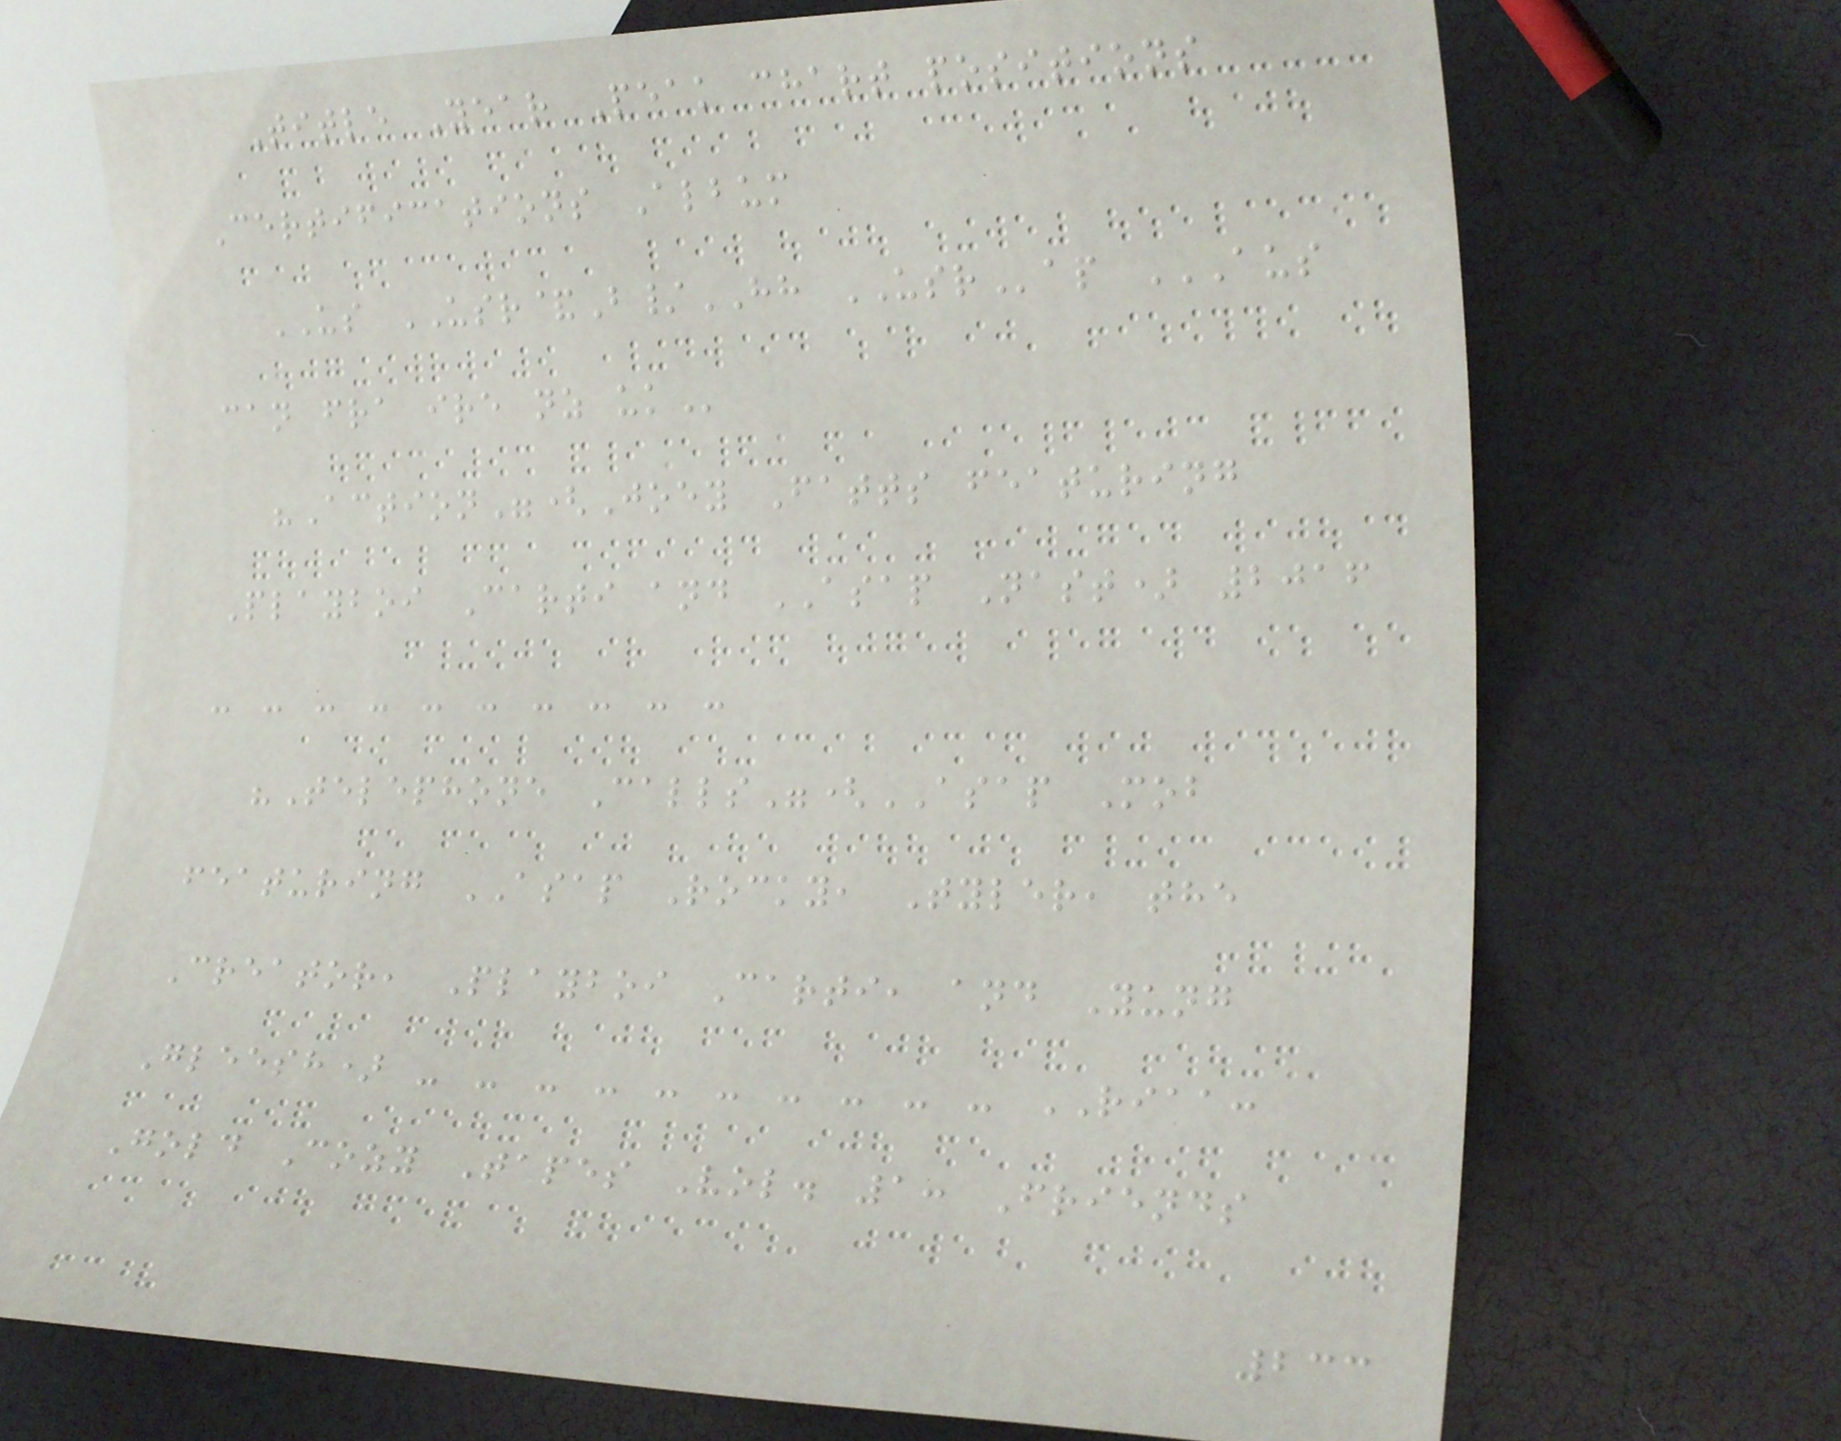Title Year Peak chart positions
Certifications Album
US USR&B/HH USRap AUS
CAN FRA IRE NZ UK
"Action"(Joey Fatts featuring
Playboi Carti and ASAP Nast) 2016
- - - - - - - - - -
"Telephone Calls"(ASAP Mob
featuring ASAP Rocky, Tyler, the
Creator, Playboi Carti, and Yung
Gleesh) - - - - - - - - - - RIAA:
Gold Cozy Tapes Vol. 1: Friends
233
